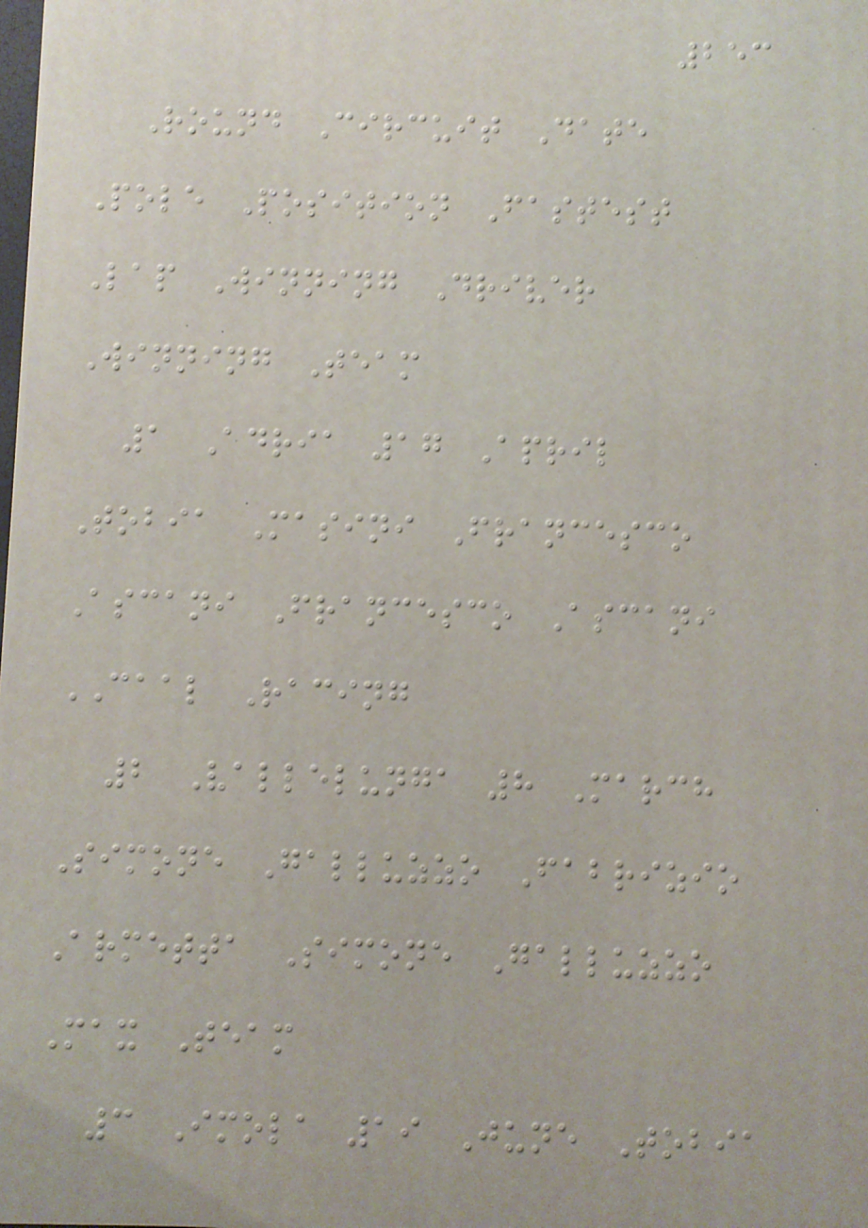253
Round Circuit Date
Pole Position Fastest
Lap Winning Driver
Winning Team
1 Adria 17 April
Tobia Masini Francesco
Ascani Francesco Ascani
CAAL Racing
2 Vallelunga 8 March
Simone Galluzzo Fabrizio
Armetta Simone Galluzzo
Max Team
3 Imola 19 June Tobia
